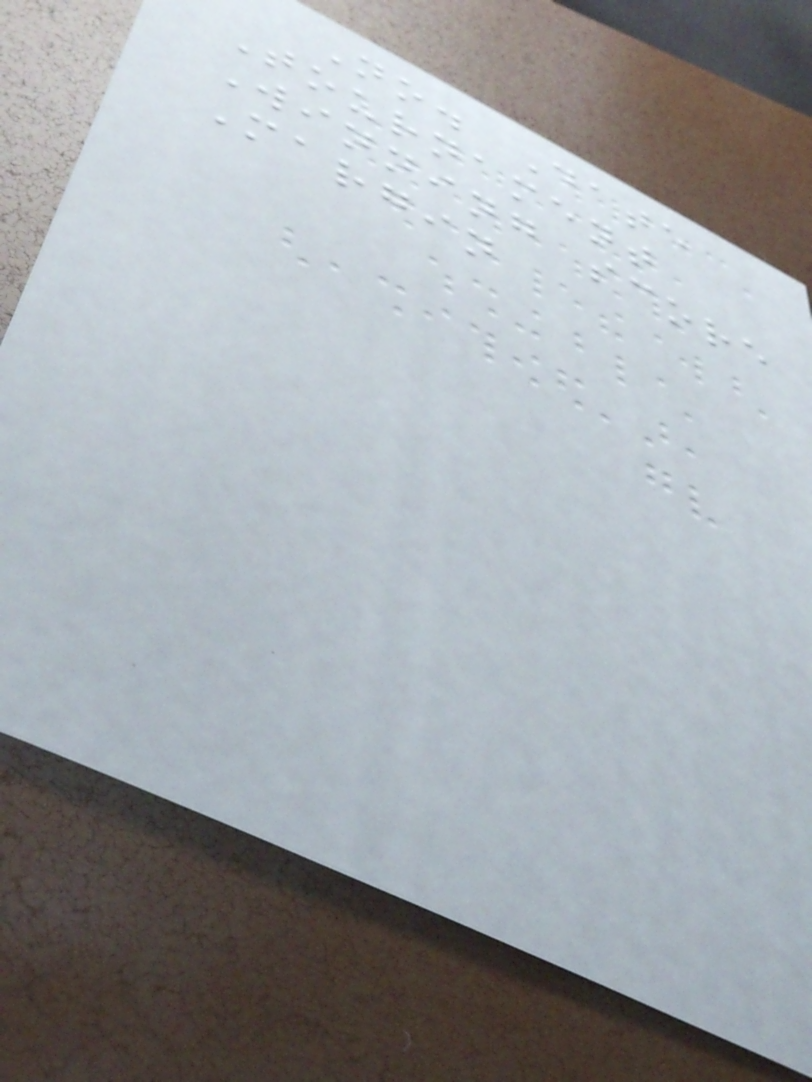No. Date
Tournament
Winning score
Margin
